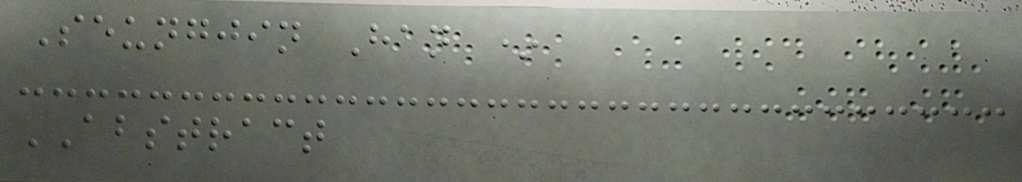Seungjin Han *
ABSTRACT
